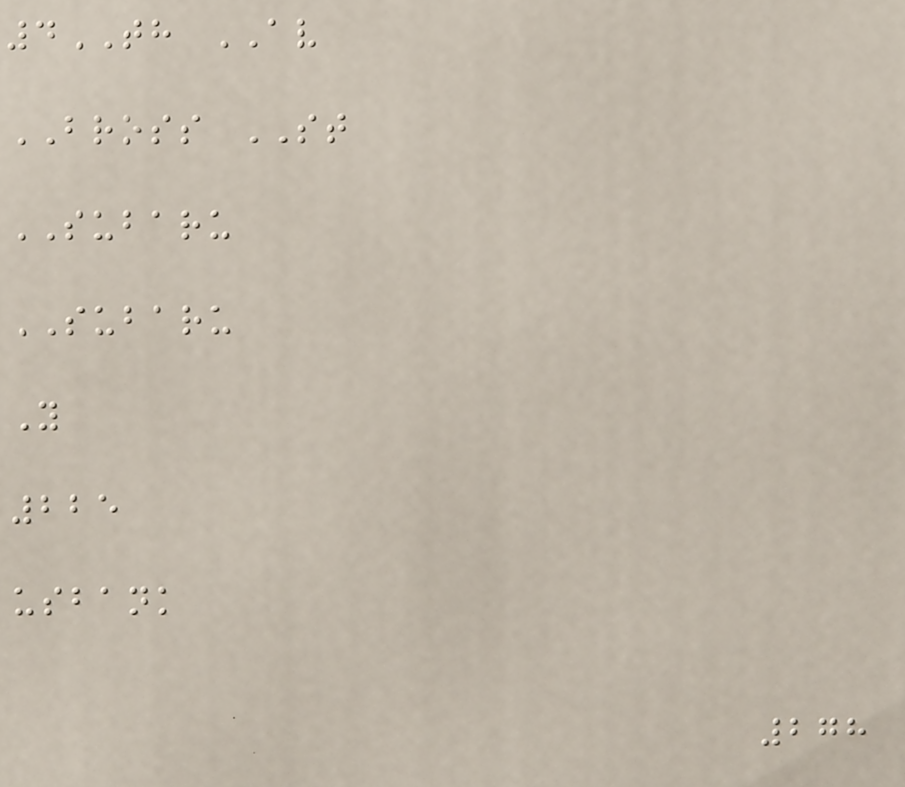4TH AV
BROSS ST
SUBARU
SUBARU
Y
225
usbank
278
